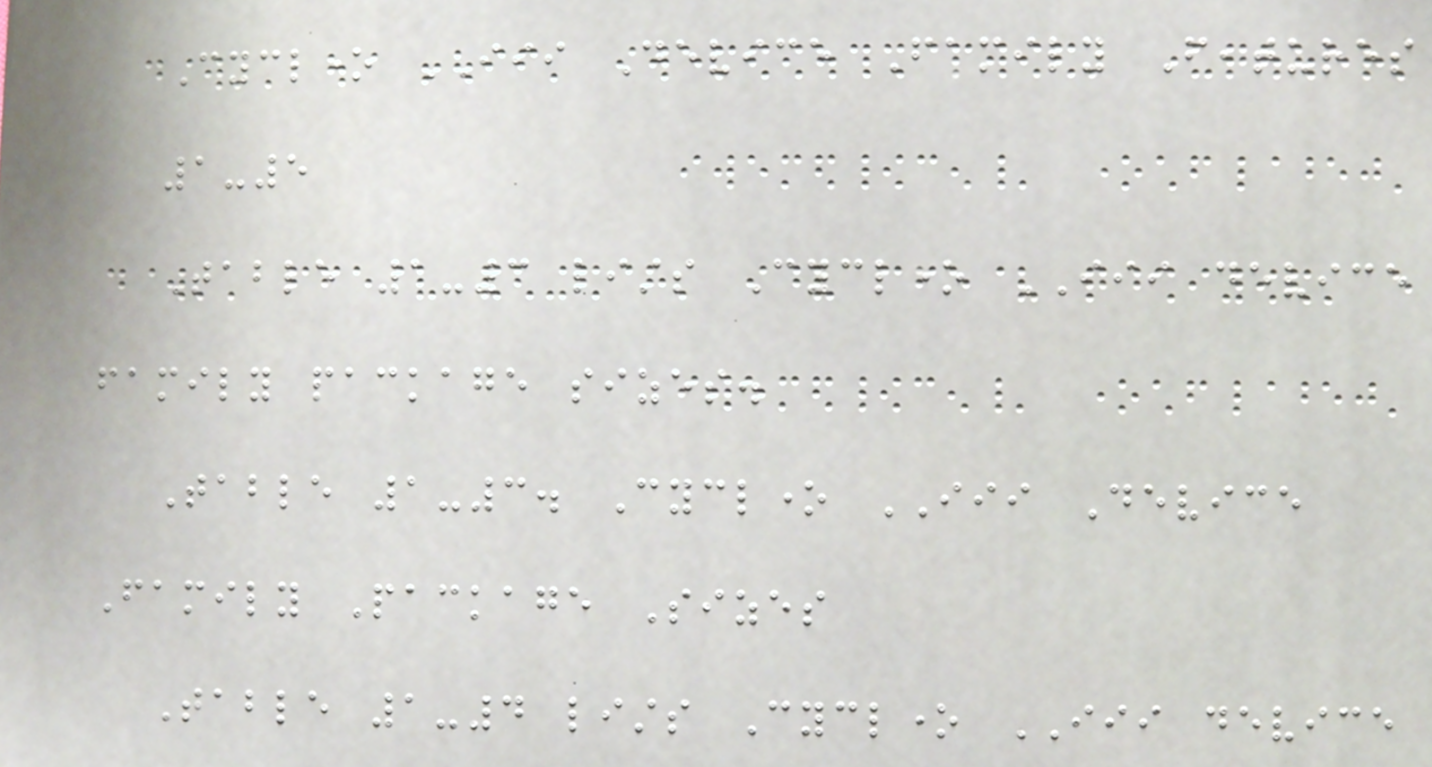Cyclone III Device Family Features
1-5
Table 1-3 lists Cyclone III device
family package sizes.
Table 1-3. Cyclone III Device
Family Package Sizes
Table 1-4 lists Cyclone III device
